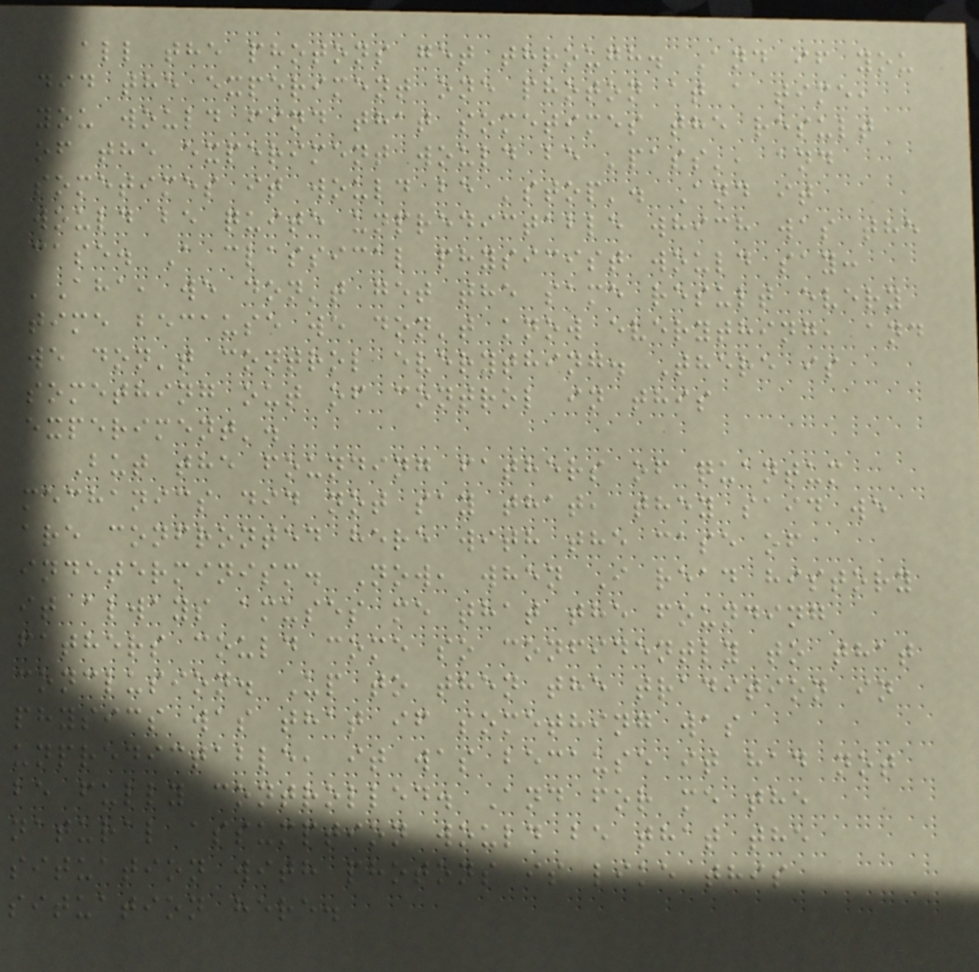all the photons get through. And if you
did the experiment one photon at a time,
you would find that sometimes the result
of the experiment would be 'pass', and
sometimes it would be 'stop'. And it
would be quite unpredictable which was the
case. A classical physicist would say:
'Aha, we don't get the same result every
time because we don't know everything, and
we don't control everything. There is
something out of control in this
experiment'.
But the founding fathers of quantum
mechanics did not say that, they said we
are confronted here with the case of
indeterminism. Now, when I read history
it always amuses me that the founding
fathers could come so confidently to that
conclusion. Up to then the tradition in
physics was that if something was
unpredictable, it was because it had not
be fully controlled. And for me the
natural assumption would be that the
situation with photons is like this
situation here.
